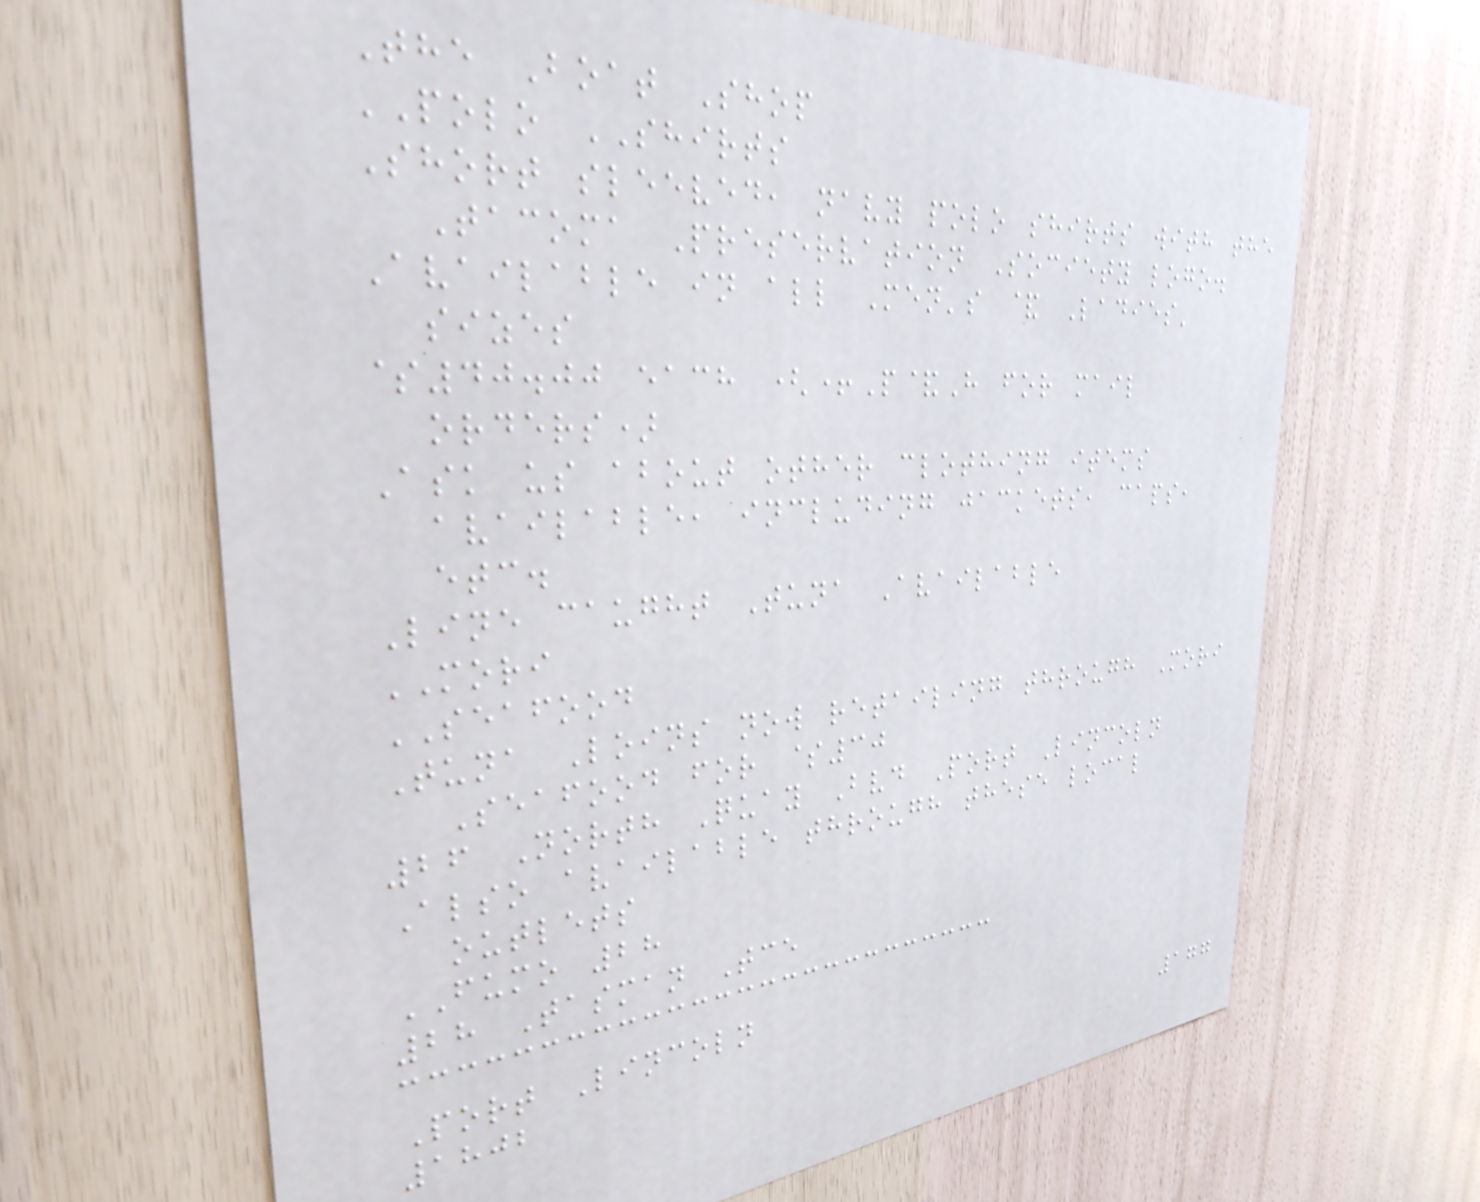The Boat Shop
POLO SHIRTS
Short sleeved, navy polo shirts with the
Tacoma Preservation Society logo.
Available in all Men's & Ladies'
sizes
$40.00 each (+P&H for mail
orders)
Ask us about other clothing items
available, including jackets, caps,
etc.
Line caught Tuna Available
MORI
SEAFOOD
Tuna Loins now retailing through Mori
Seafood for $30
26 North Quay Bvd Port Lincoln
Also available through these local
outlets
FUMO 28
28 Tasman Tce
Port Lincoln
1802
177
